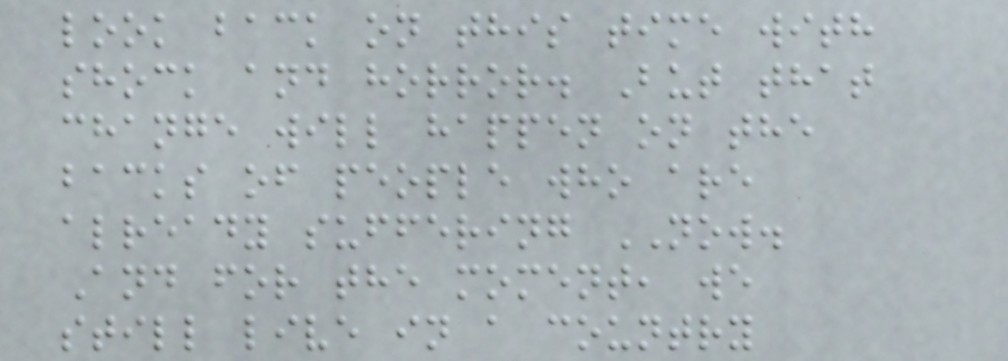look back on this time with
shock and horror. But that
change will happen on the
backs of people who are
already suffering NOW.
And for the moment, we
still live in a country
